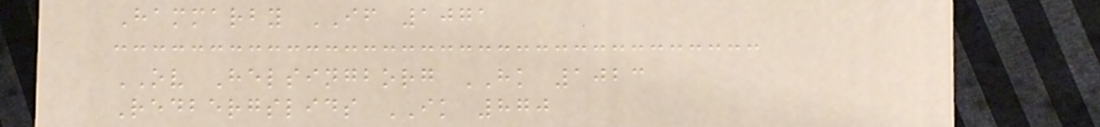Hammarby IF 1071
OV Helsingborg HK 1023
Redbergslids IK 870
